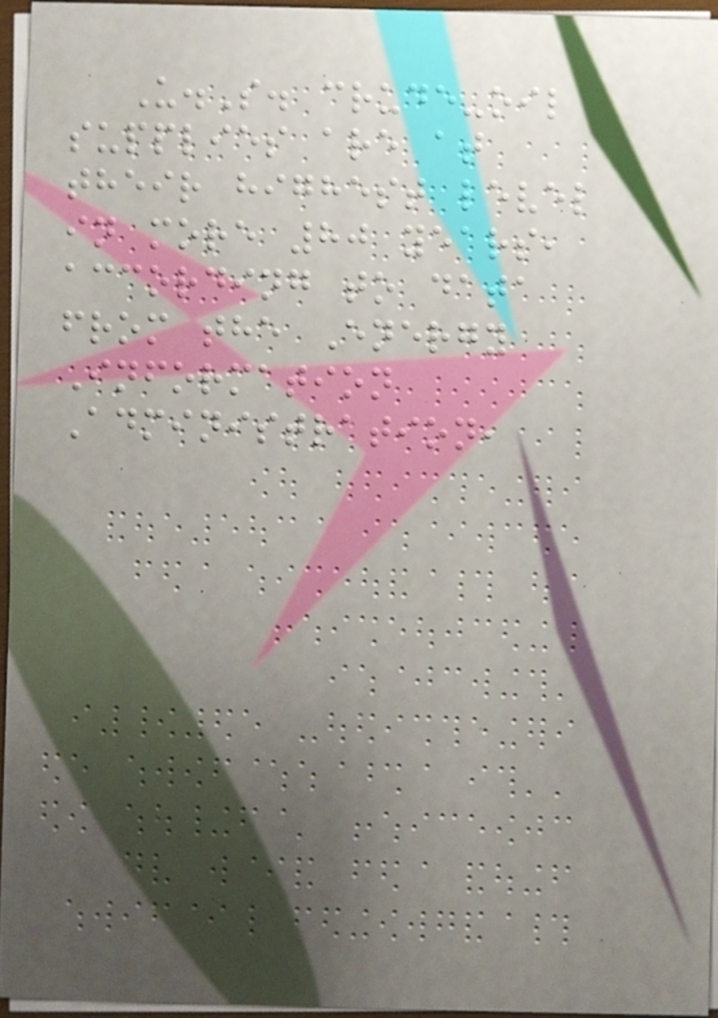U.S. crude-oil
supplies are at
their highest level
in more 80 years,
according to data
from the Energy
Information
Administration,
